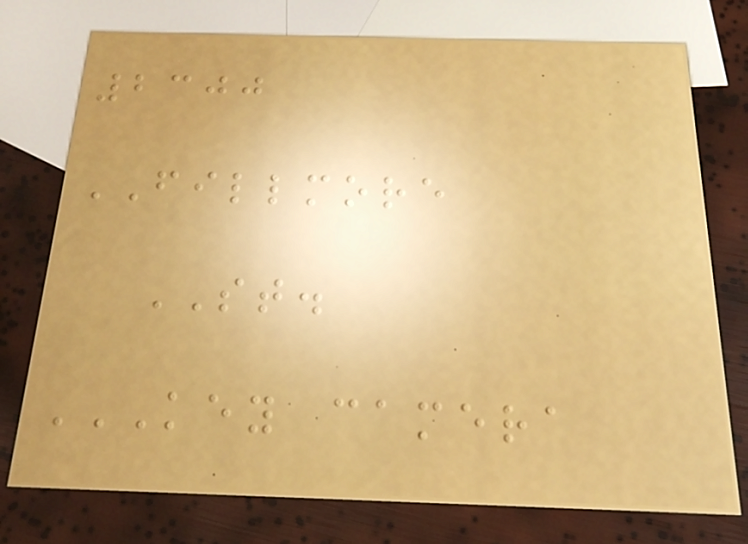2300
FILLMORE
ST.
KEY CAMERA
